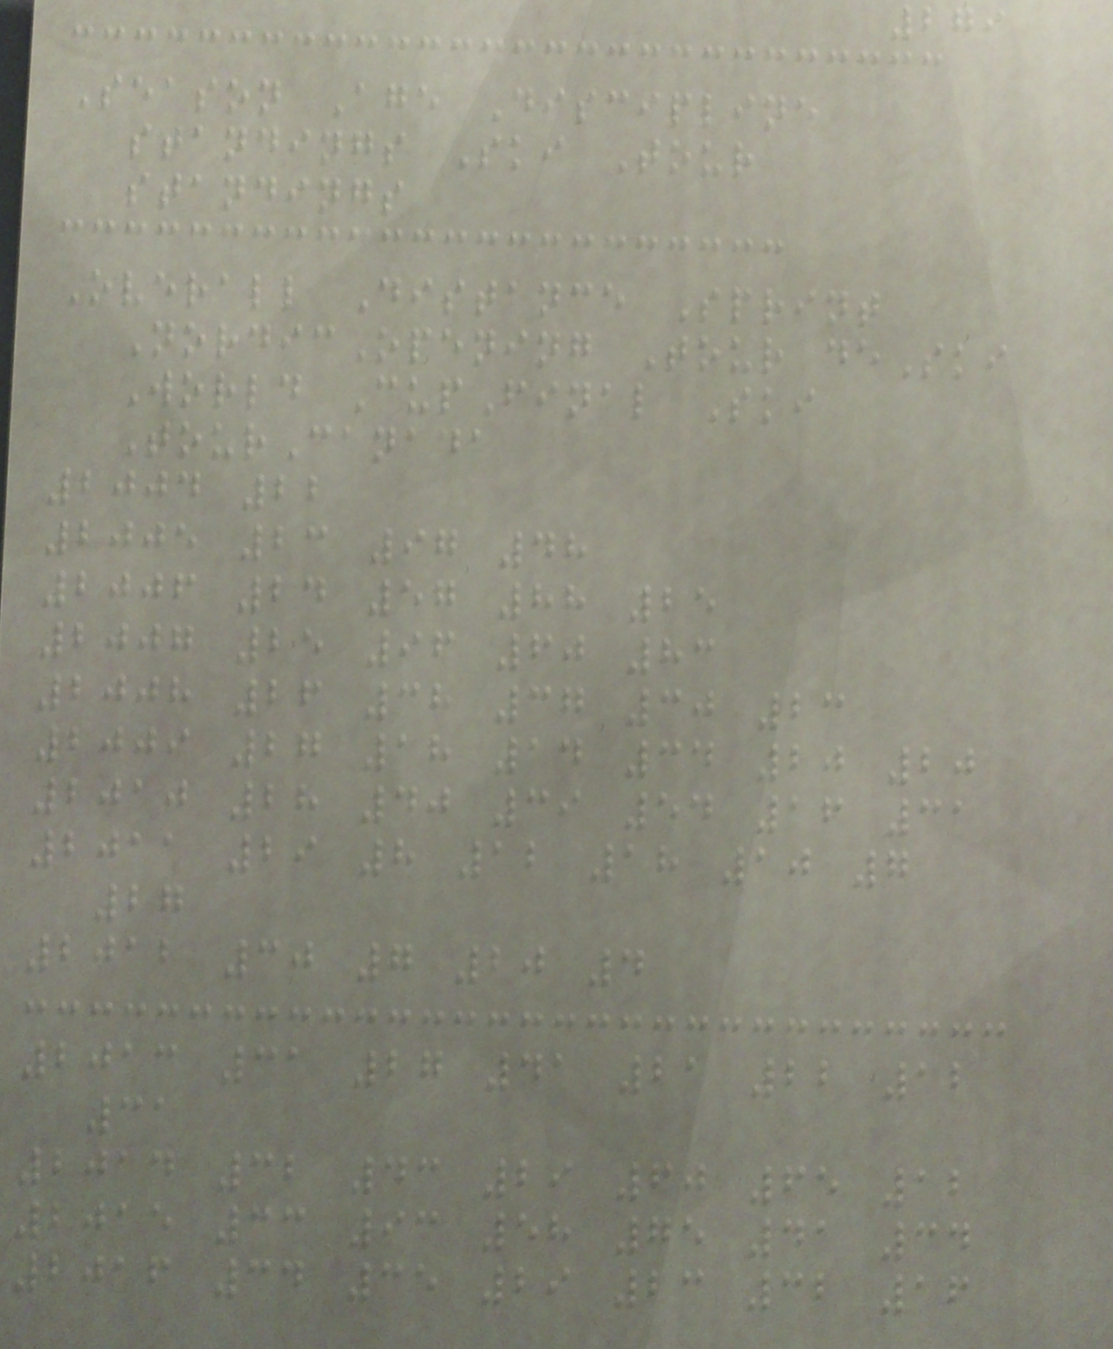279
Season Age Discipline
standings Ski Tour
standings
Overall Distance Sprint
NordicOpening Tour deSki
World CupFinal Ski
TourCanada
2004 22
2005 23 97 48
2006 24 57 88 25
2007 25 96 60 83
2008 26 38 37 30 23
2009 27 18 14 34 20 20
2010 28 40 39 54 16 31
2011 29 8 12 18 10 7
27
2012 30 7 20 4
2013 31 27 41 21 22 12
31
2014 32 43 29 60 65 12
2015 33 93 58 75 41 34
2016 34 35 29 23 32 16
